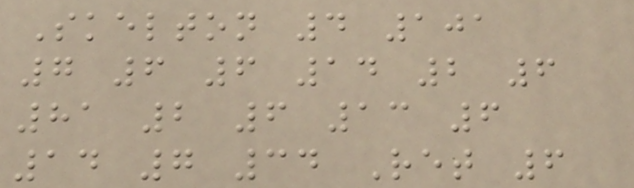Skelton 4 101
7 6 6 14 2 6
81 2 6 13 6
14 7 34 Ret 6
